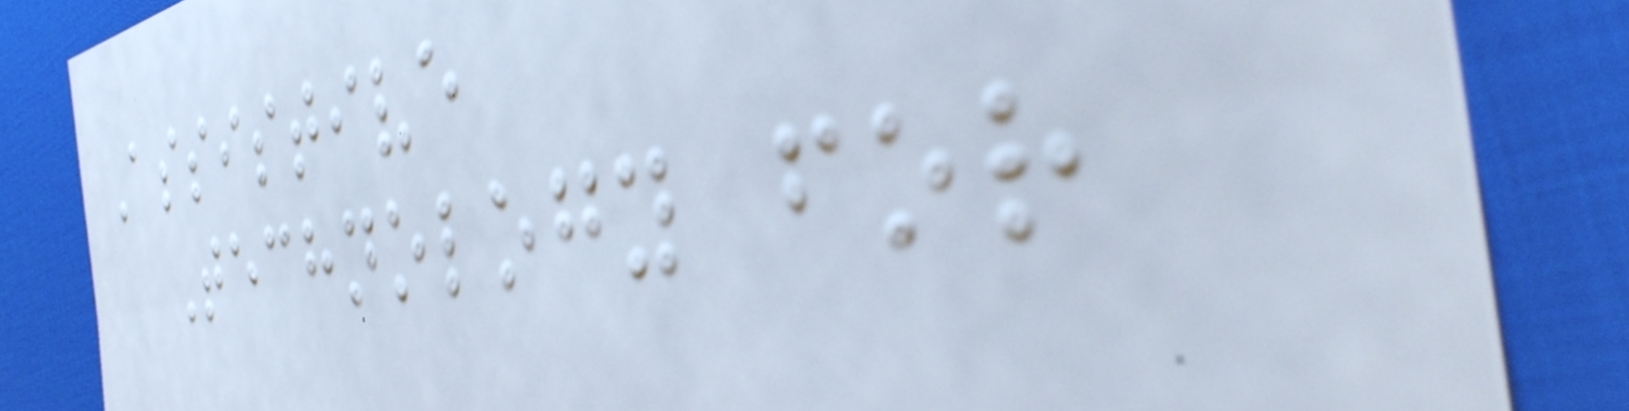Assistive
Technology for
